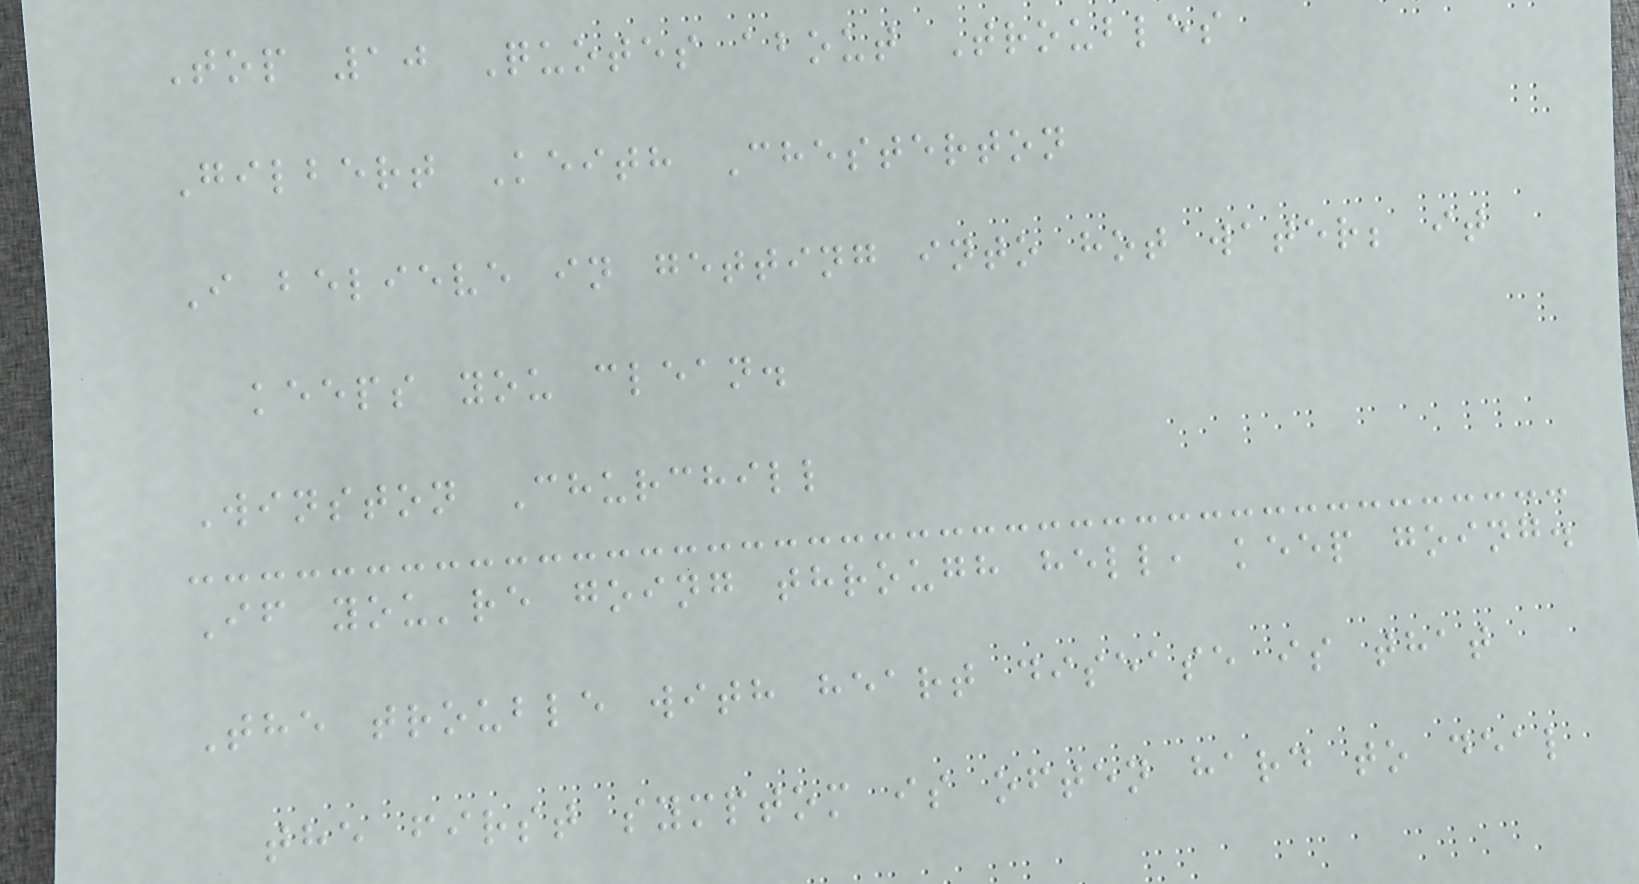Top 10 Quotes about Troubles
Gilbert Keith Chesterton
I believe in getting into hot water; it
keeps you clean.
Winston Churchill
If you're going through hell, keep going.
The trouble with heart disease is that
the first symptom is often hard to deal
